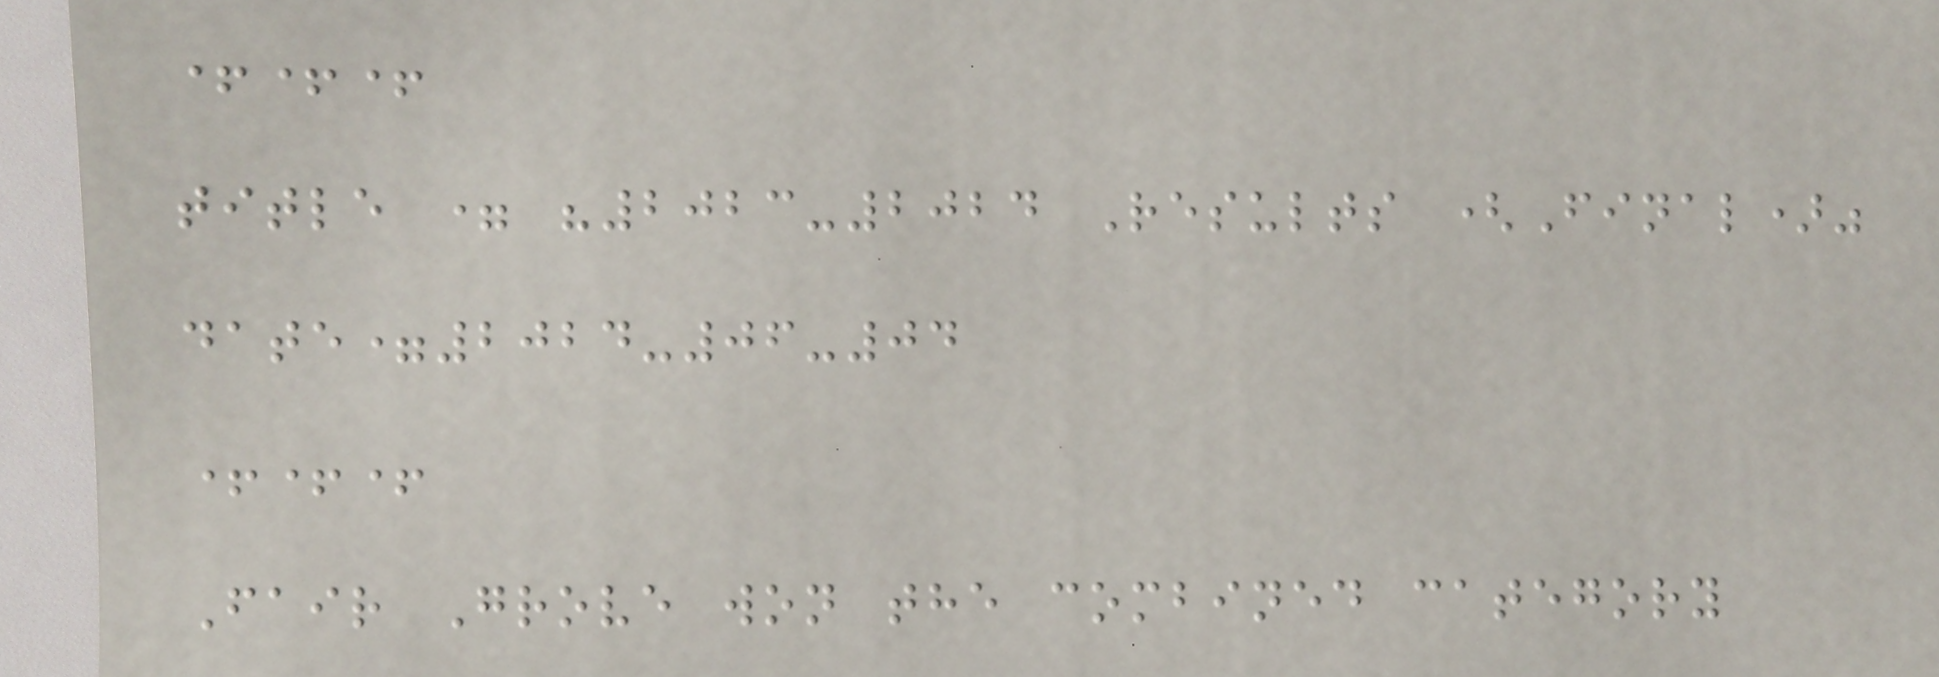+++
title = "2023-2024 Results (Final)"
date=2024-06-04
+++
Fair Grove won the combined category
